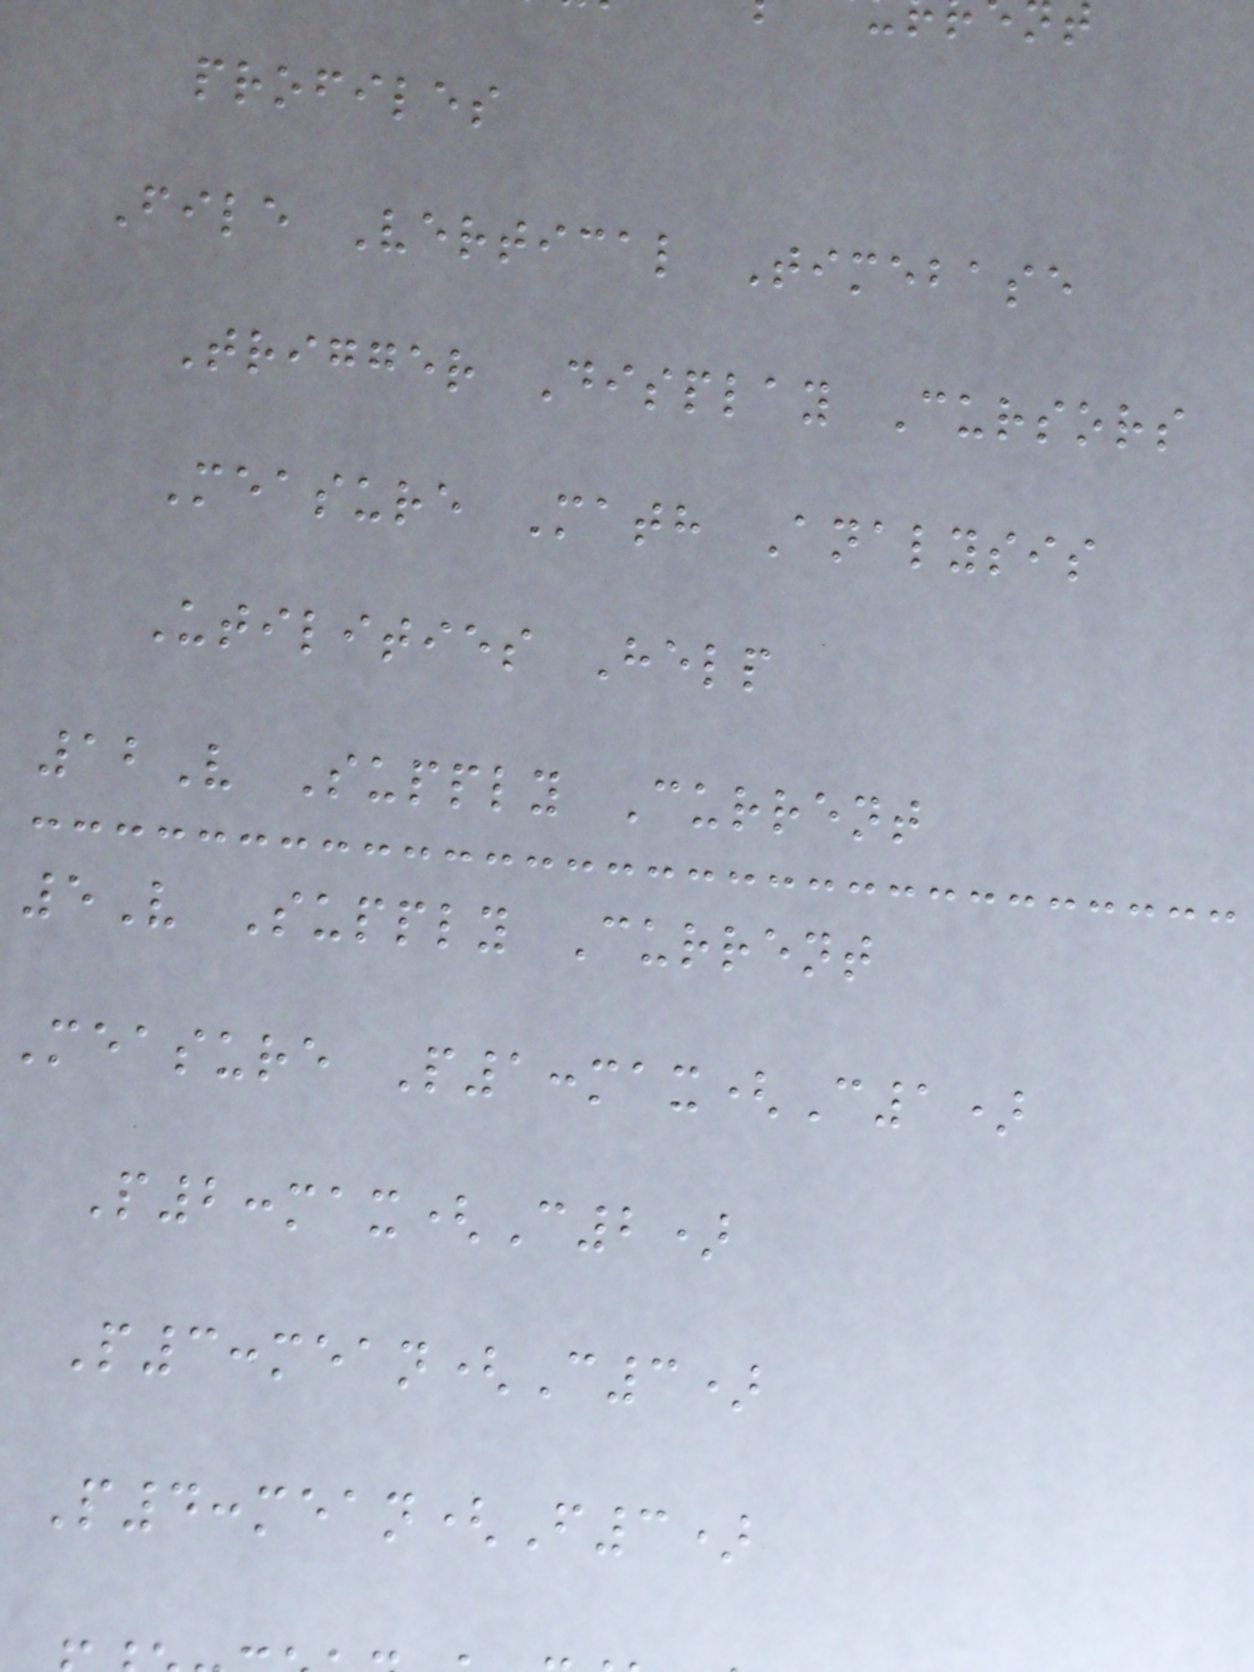profiles
File Vertical Timebase
Trigger Display Cursors
Measure Math Analysis
Utilities Help
12V Supply Current
5V Supply Current
Measure P1:max(C1)
P2:max(C2)
P3:mean(C3)
P4:mean(F3)
